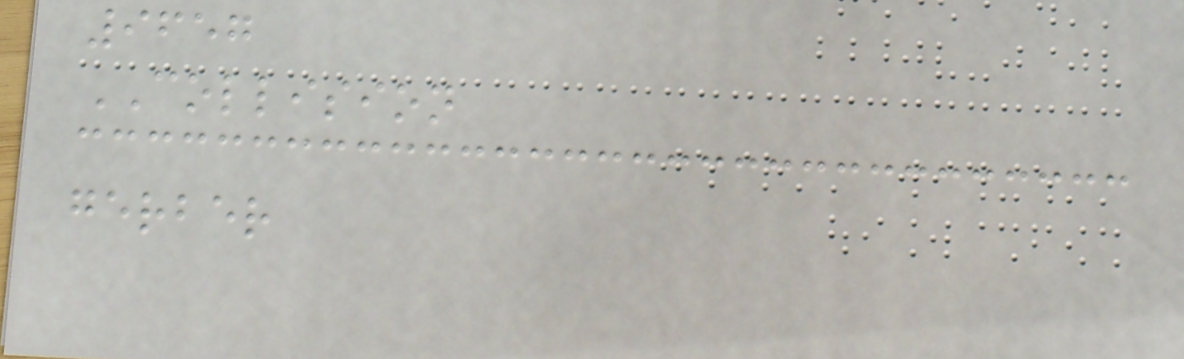9657
COLLISION
gerber
